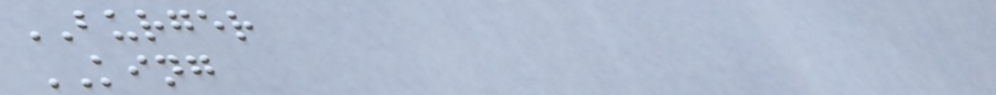BURGER
KING
